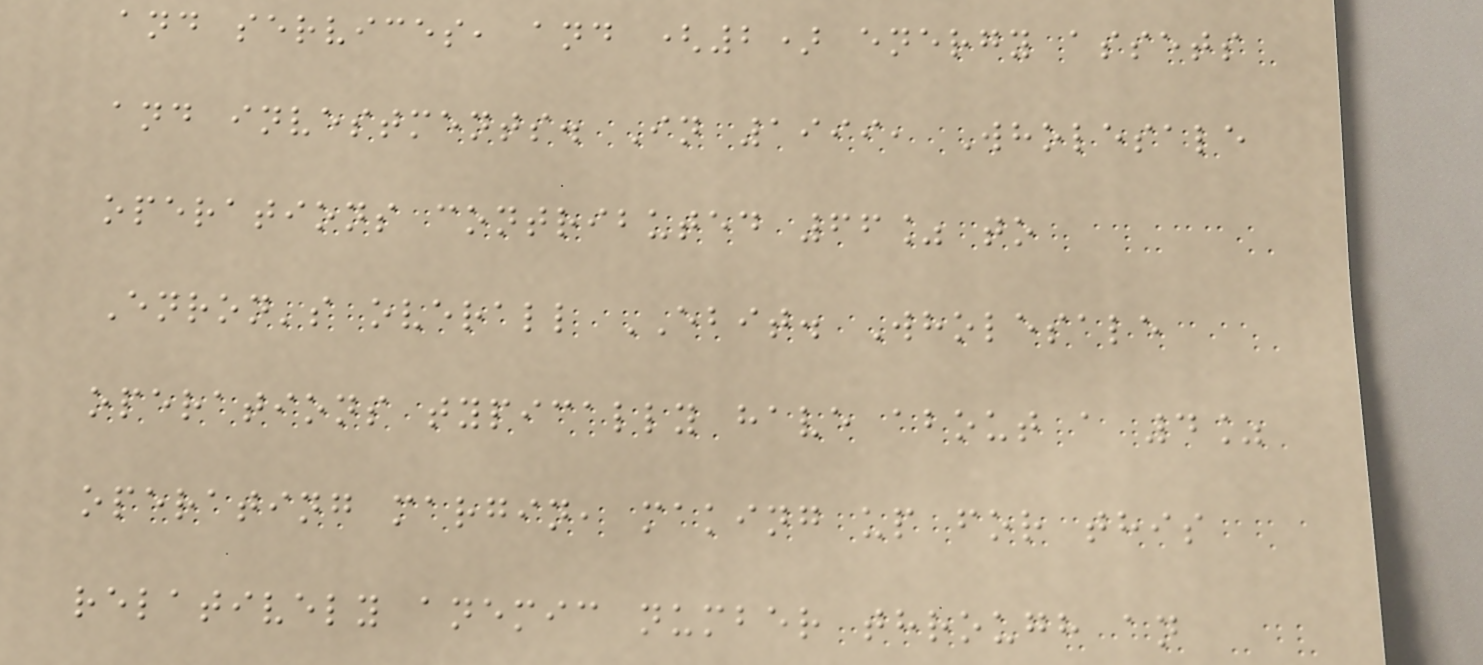and services, and (2) energy assets
and investments. In 1999, Wholesale
operations contributed 66% to
Enron's overall EBIT. Wholesale
operations typically have about a 4%
operating margin, making up for this
relatively anemic number through an
